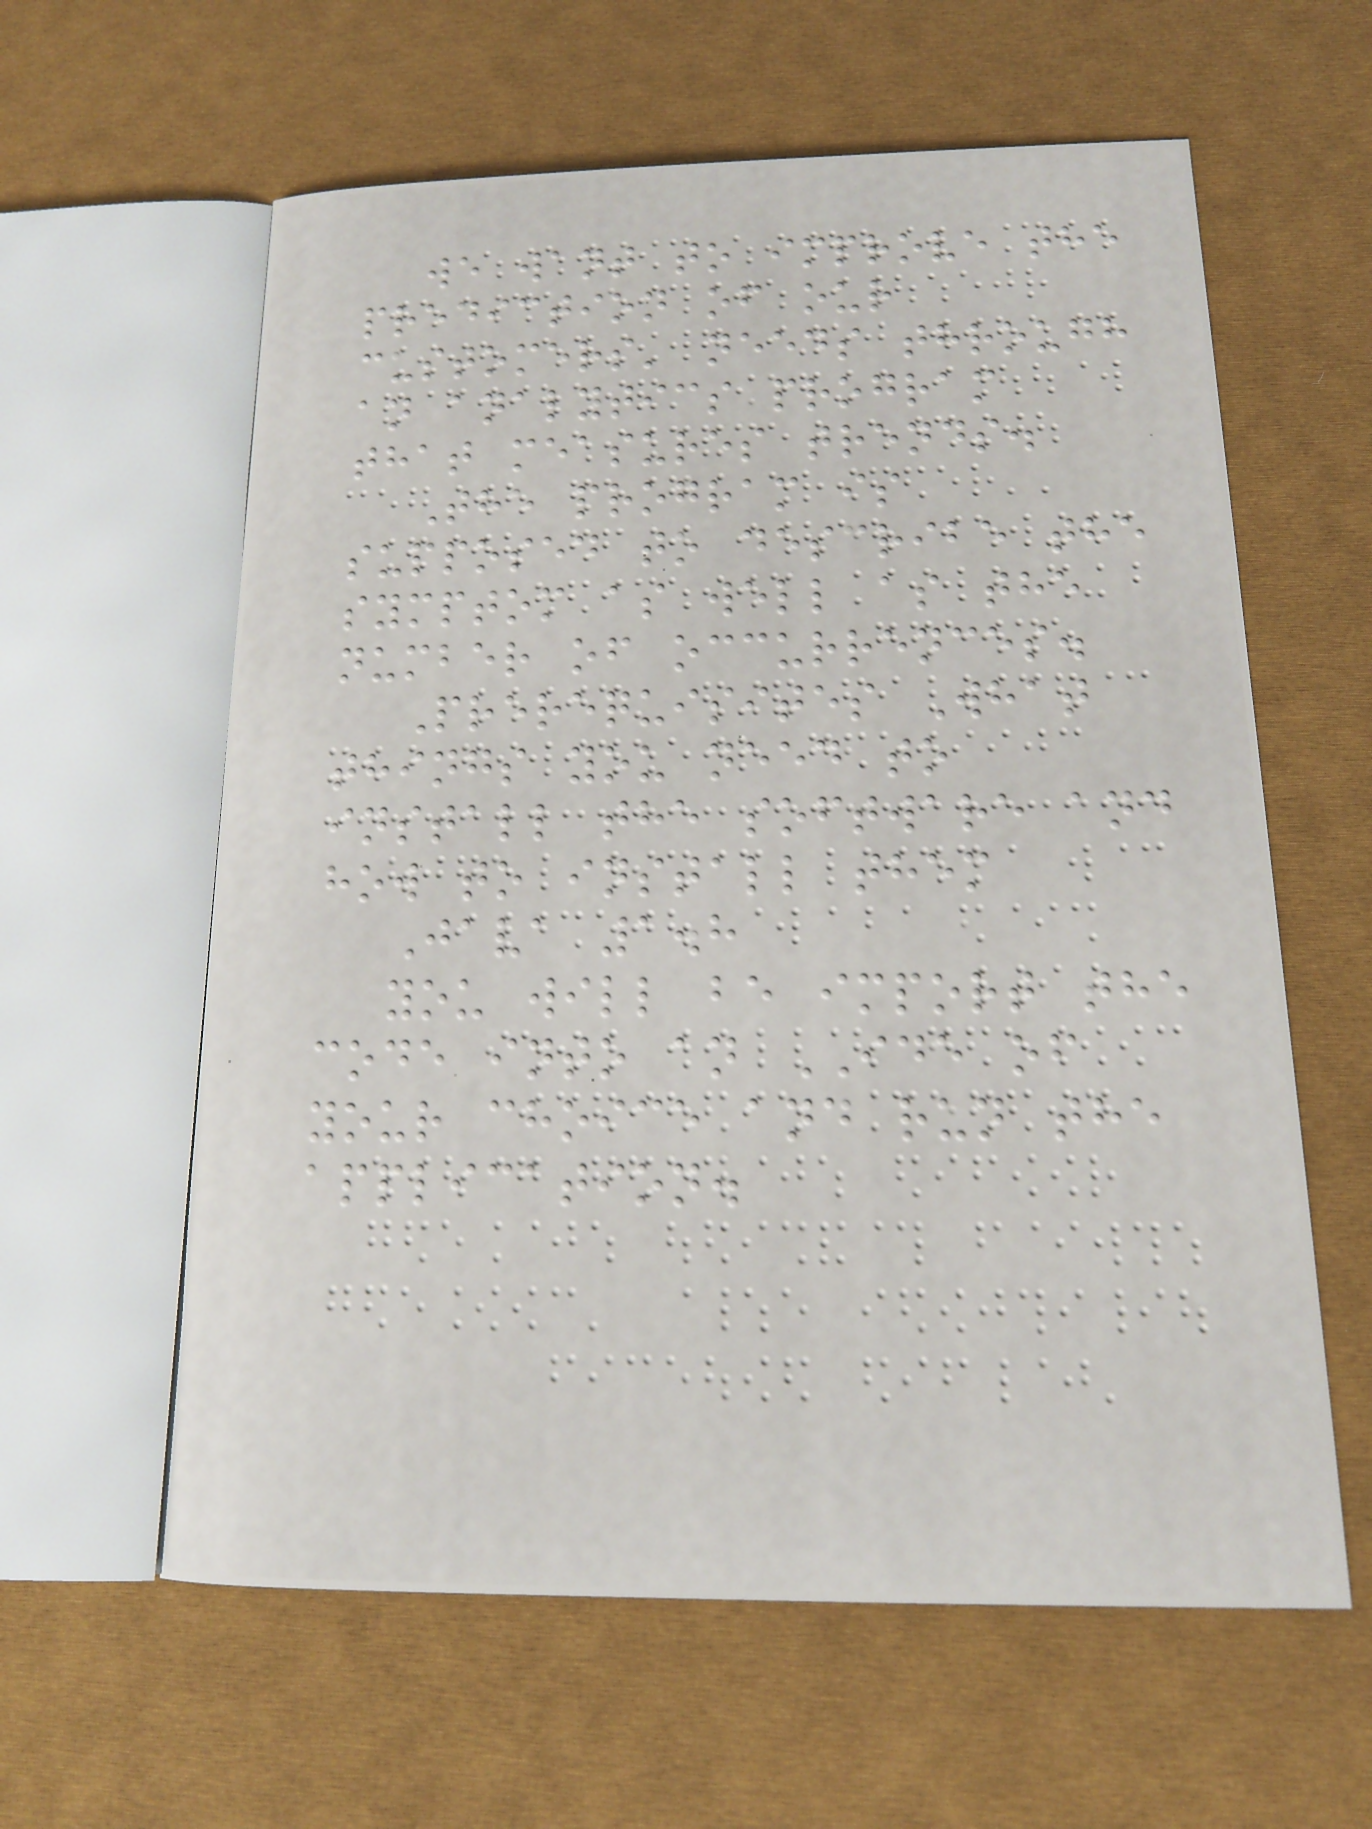we want to improve the
prediction of our
customers' needs through
an analytics program
that measures trends.
The program is
supposed to describe the
symptom as well as the
number of occurrences.
Prerequisites What
things you need to
install the software and
how to install them
Java 1.8
you will be import the
code into an IDE of
your choice and run the
application.
